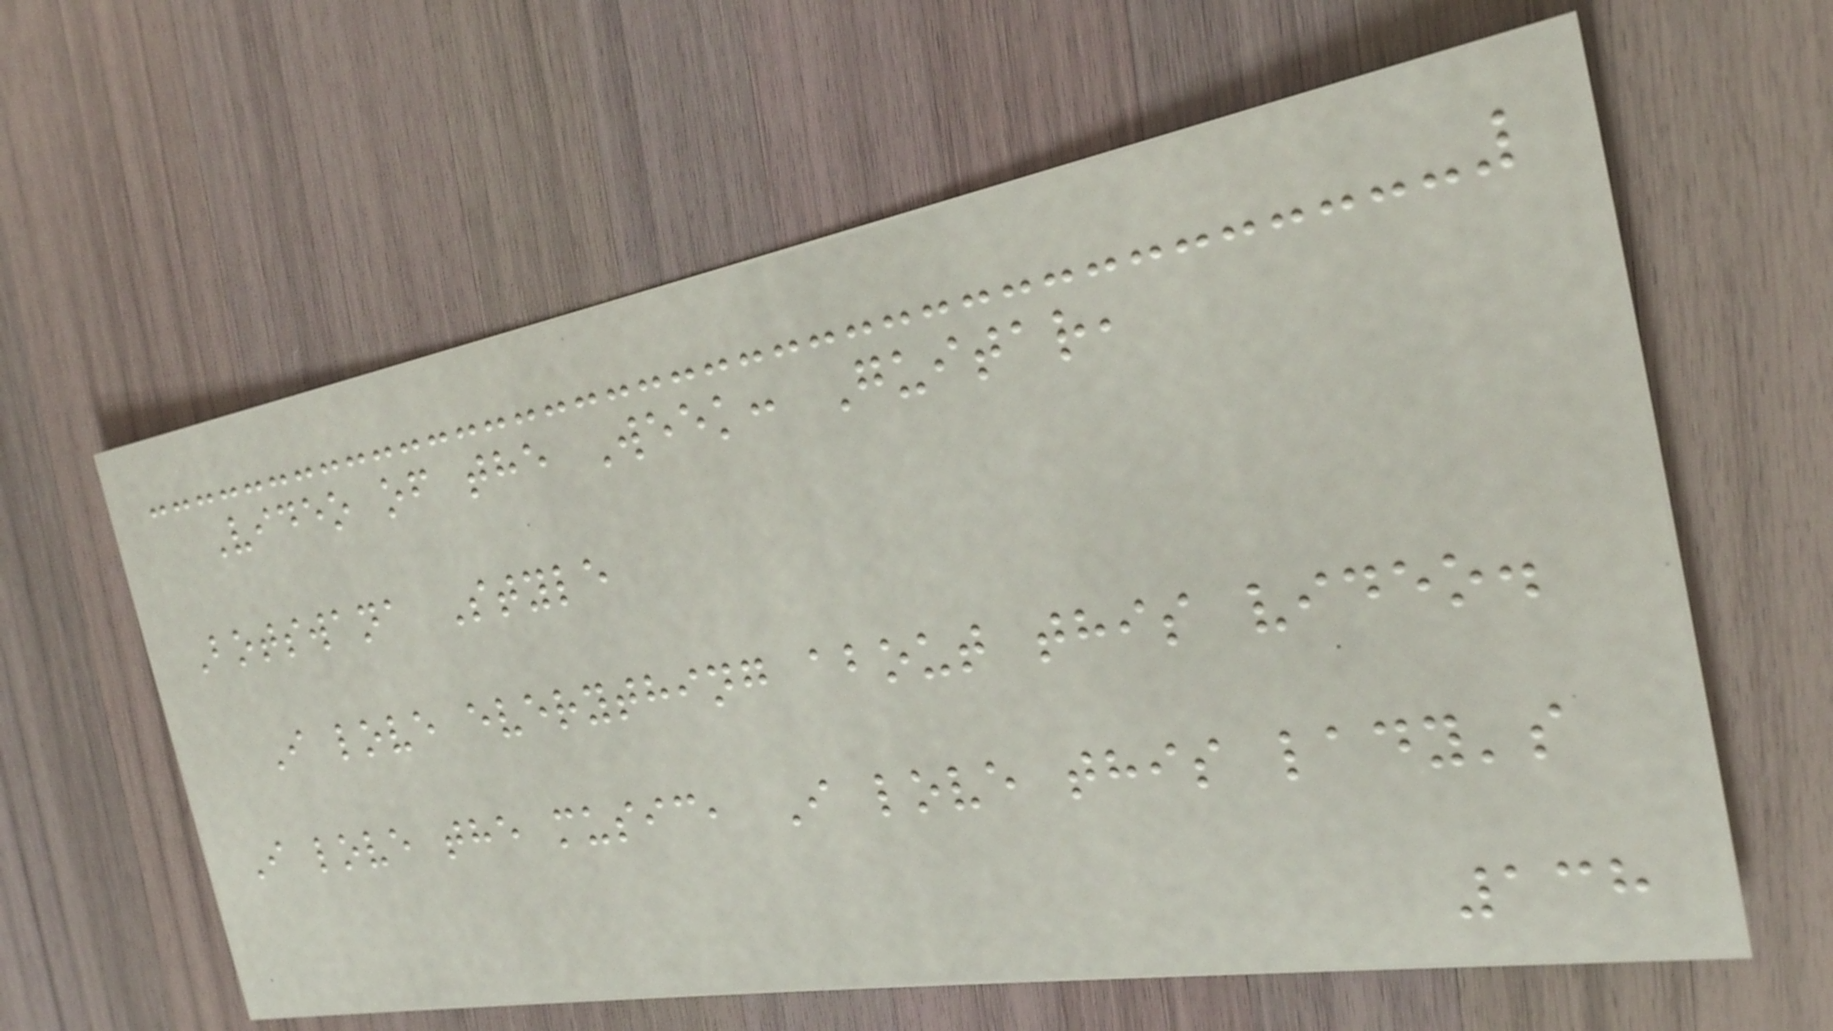Video of the Week: Guitar,
Botswana Style
I love everything about this video.
I love the music, I love this lady's
138
